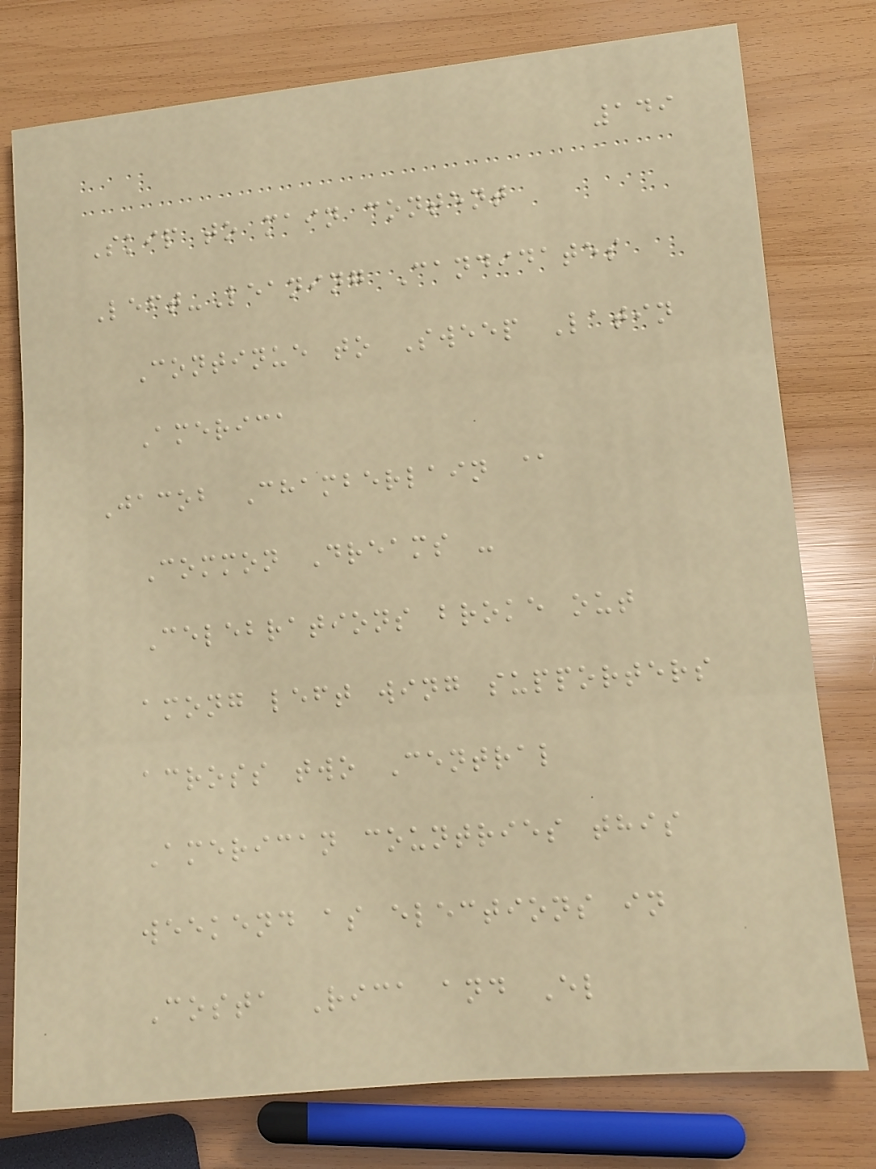149
Skip to main content
Left-Leaning Candidates
Continue to Sweep Latin
America
Jacob Chamberlain @
Common Dreams -
Celebrations broke out
among left wing supporters
across two Central
American countries this
weekend as elections in
Costa Rica and El
